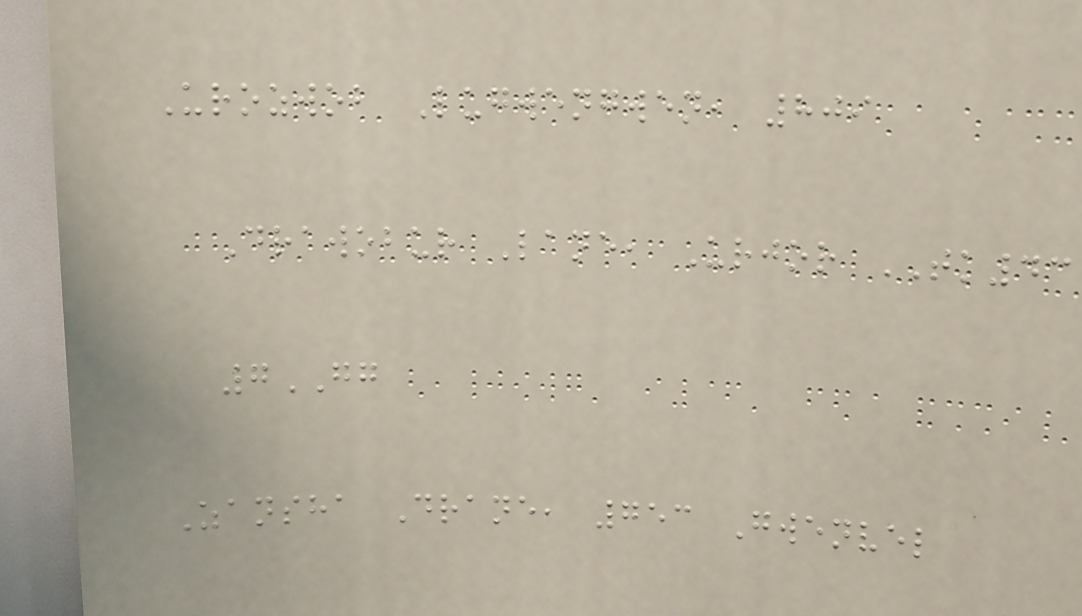Urozwob Lugwengwen, 809
Drawobur Lane, Urjor TK43
7GG
Zansha Drane, 753 Gwenvel
